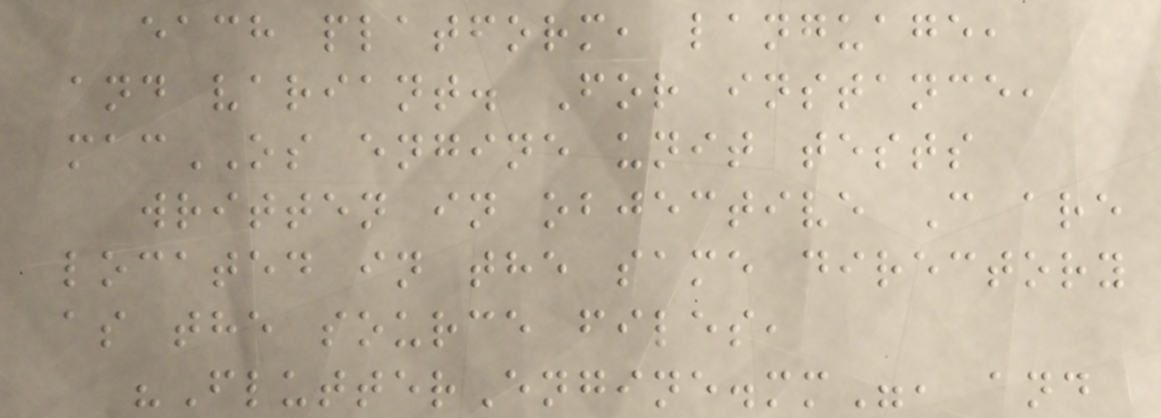each platform, language,
and variant. For instance,
macOS engine unit tests
written in objective C are
located in the same directory
as the source files,
"FlutterEngine.mm", and
